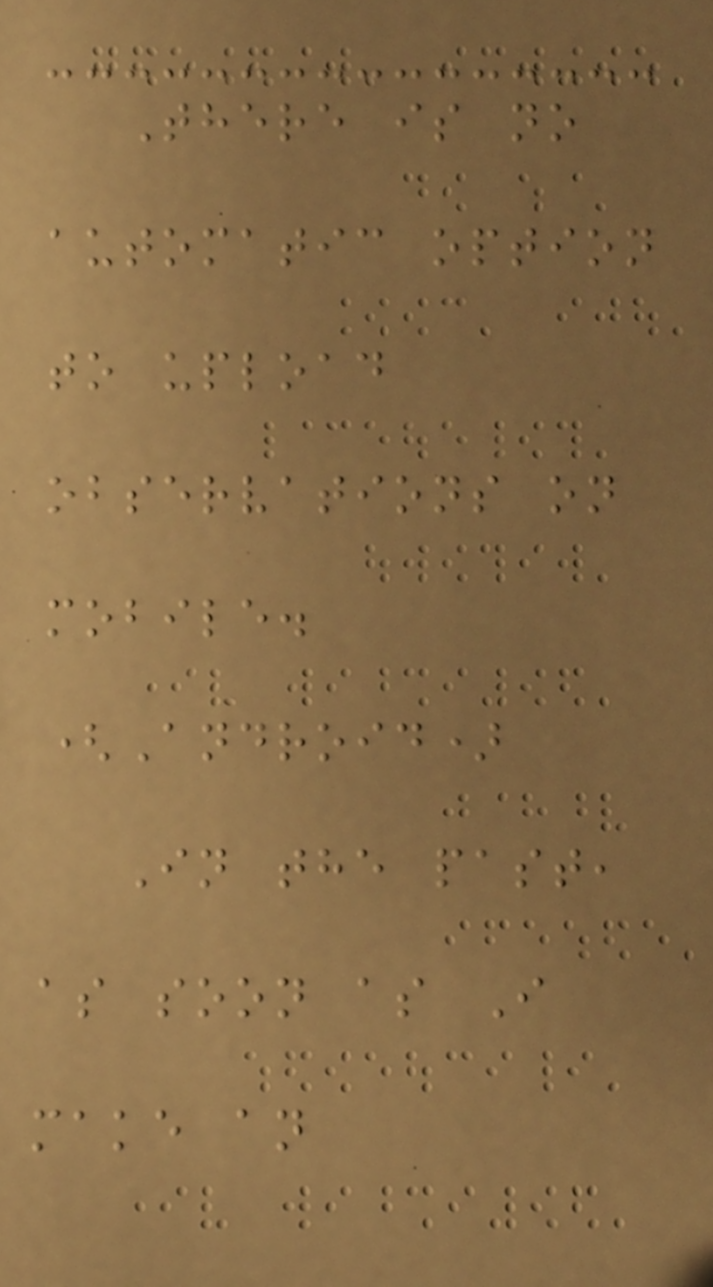There is no
automatic option
to upload
observations on
mobile.
(Android)
In the past,
as soon as I
make an
